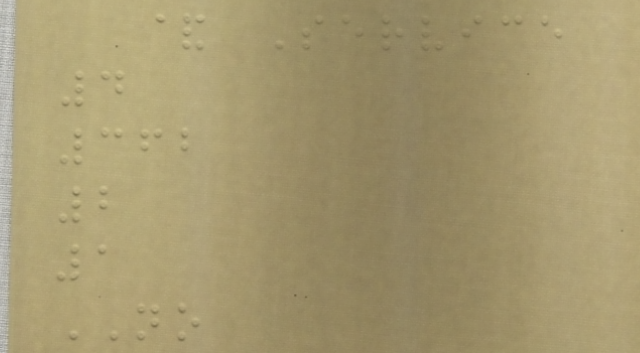& Service
4
362
2
1
NO
